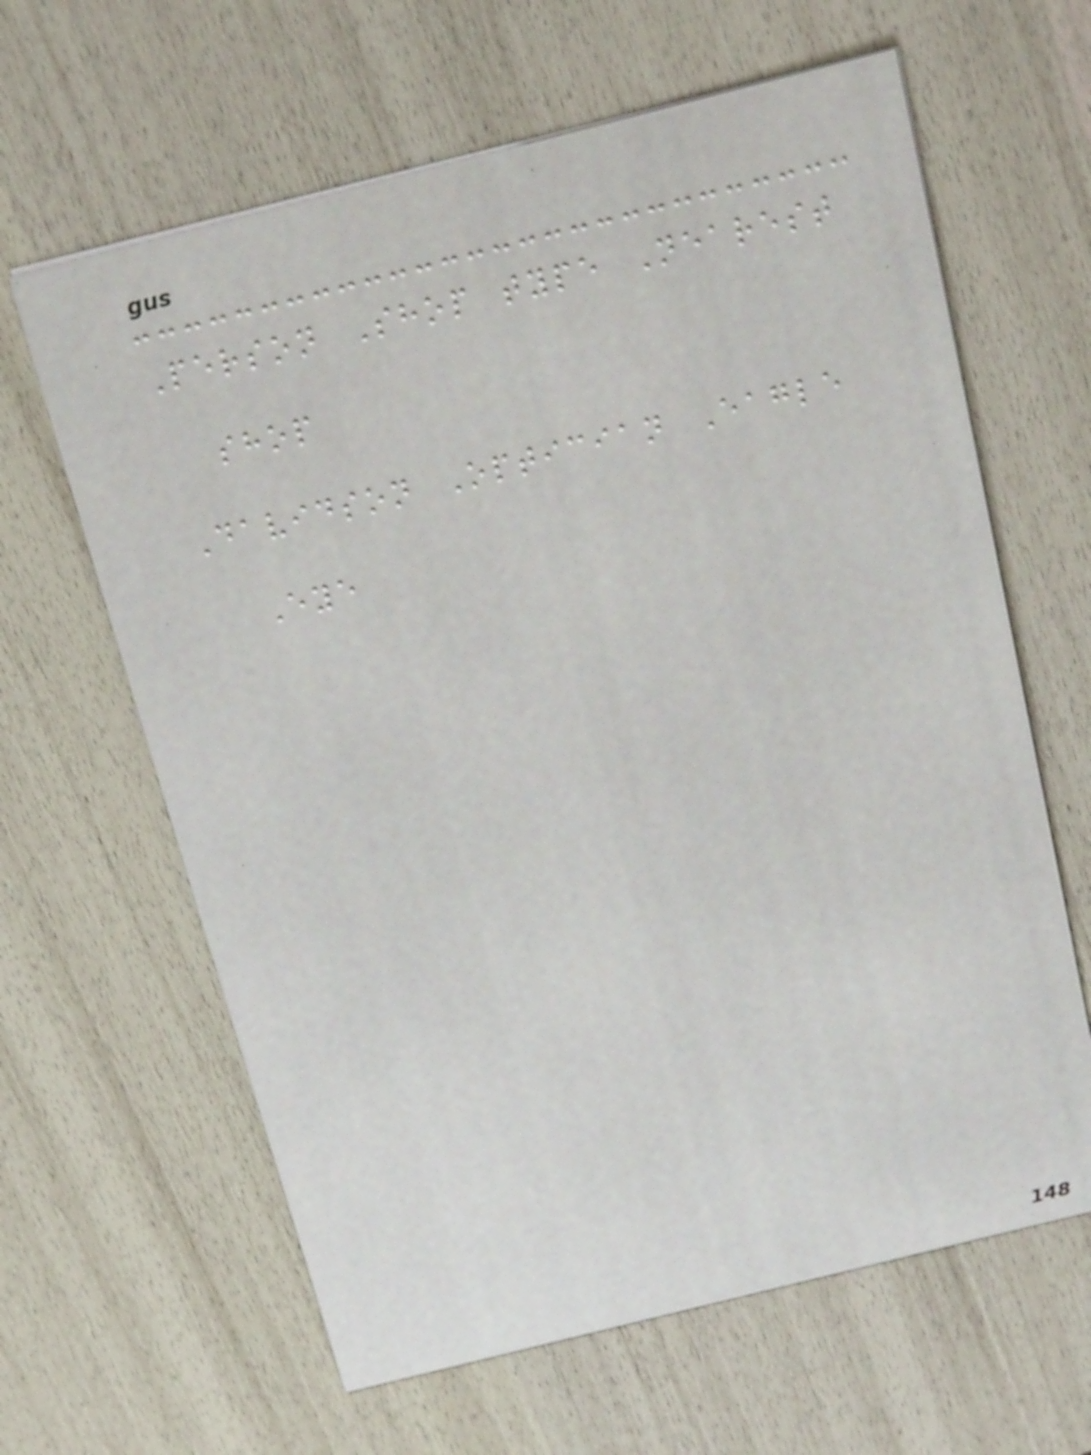Person Shop type Nearest
shop
Davidson Optician Eagle
Eye
